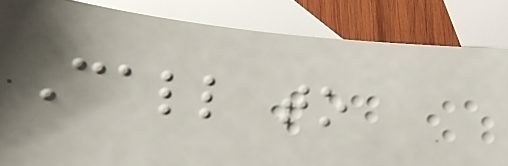Call to
